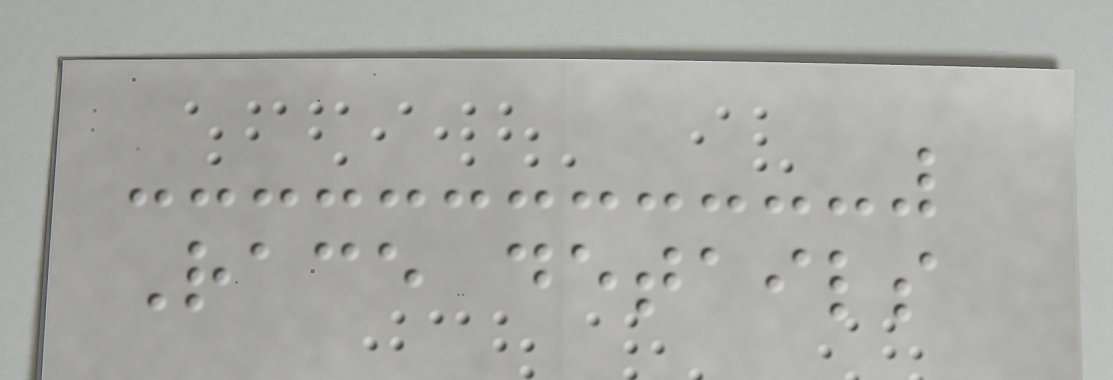Race details
